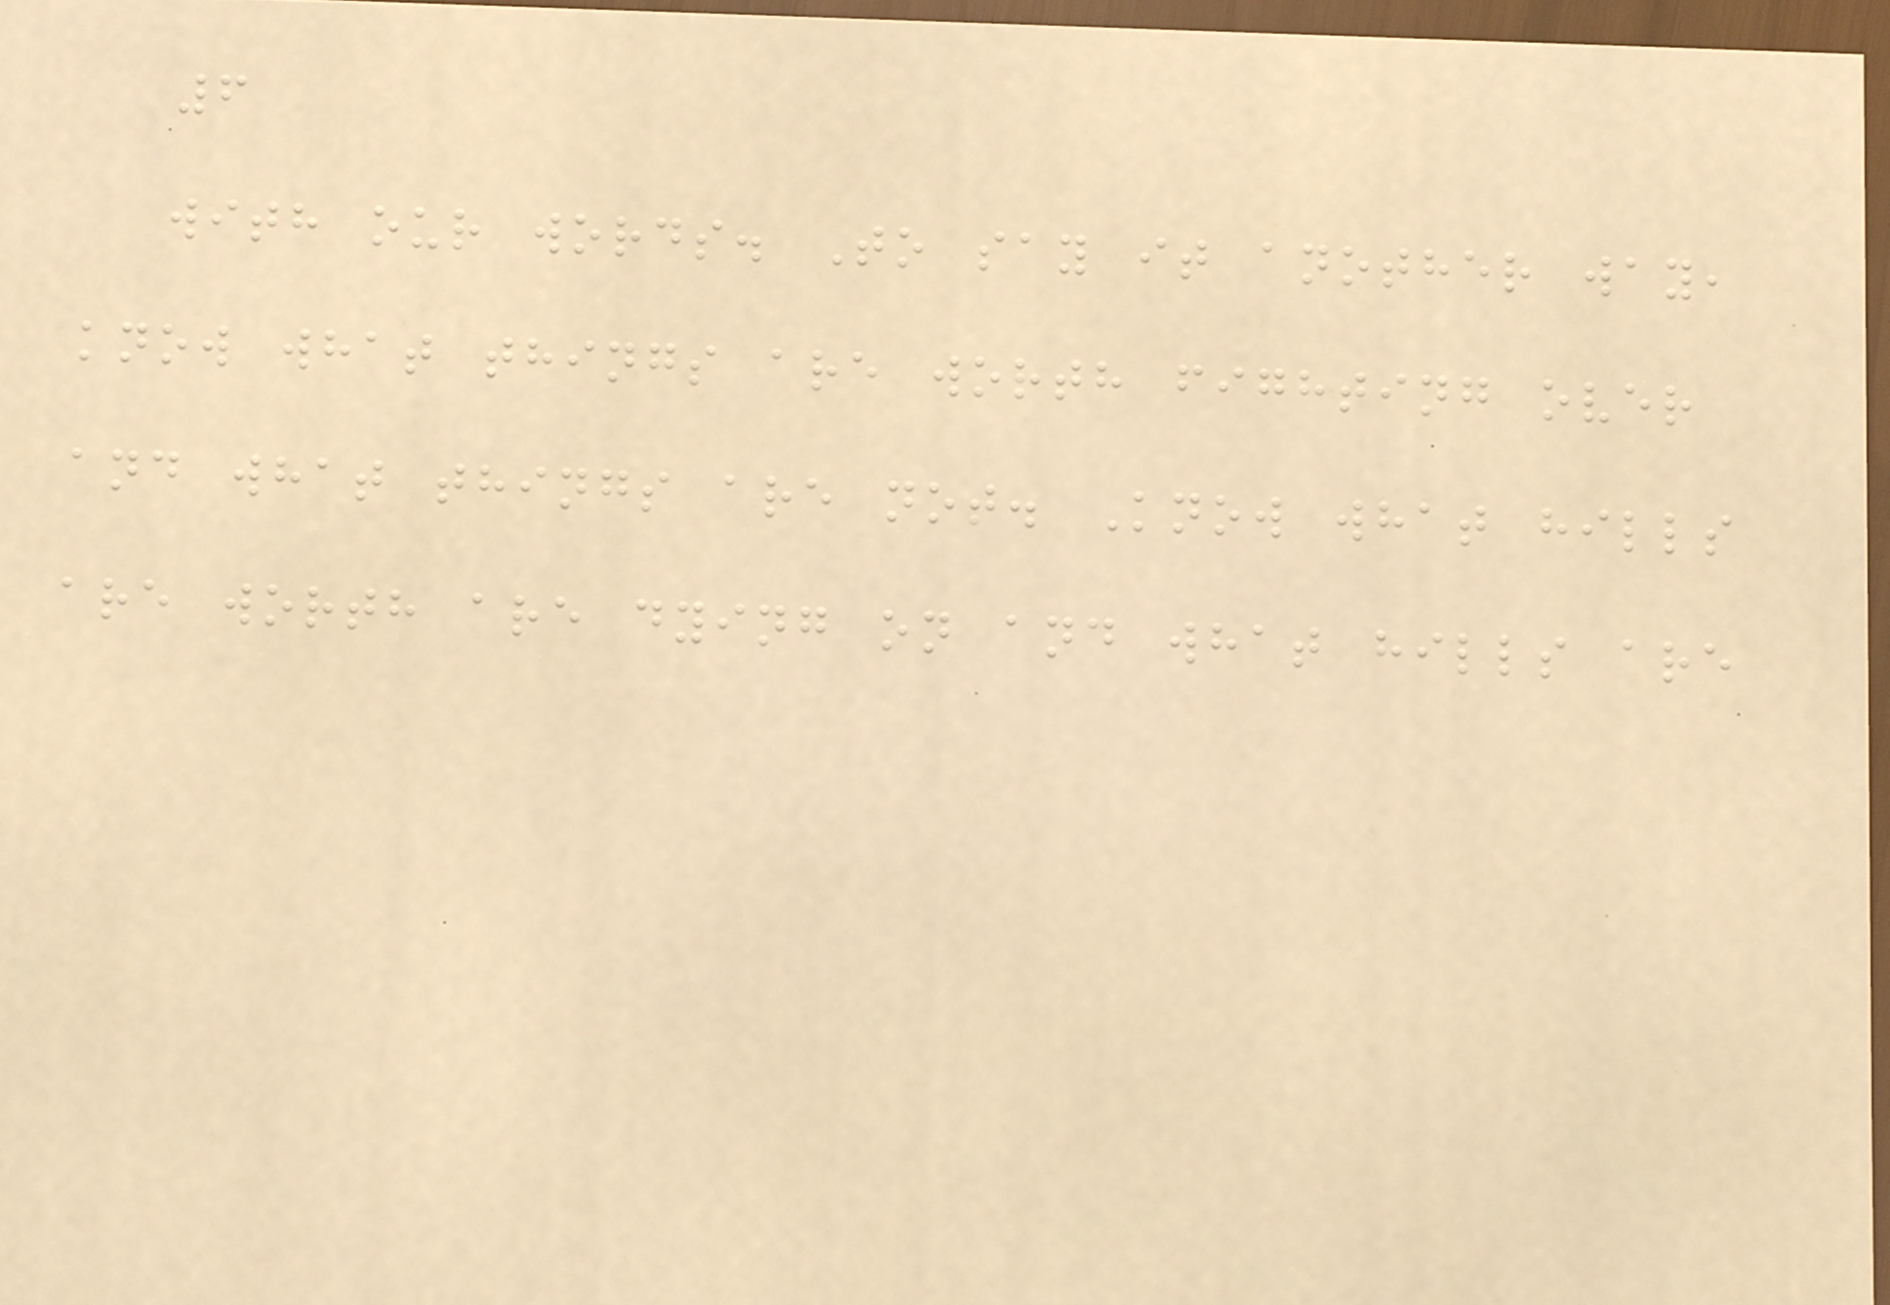6
with our words. To say it another way,
know what things are worth fighting over
and what things are not. Know what hills
are worth are dying on and what hills are
